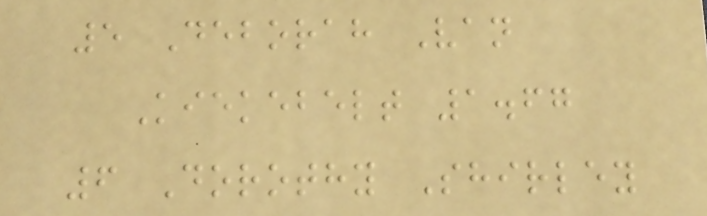5 Deborah Van
Kiekebelt 1.67
6 Dorothy Shirley
